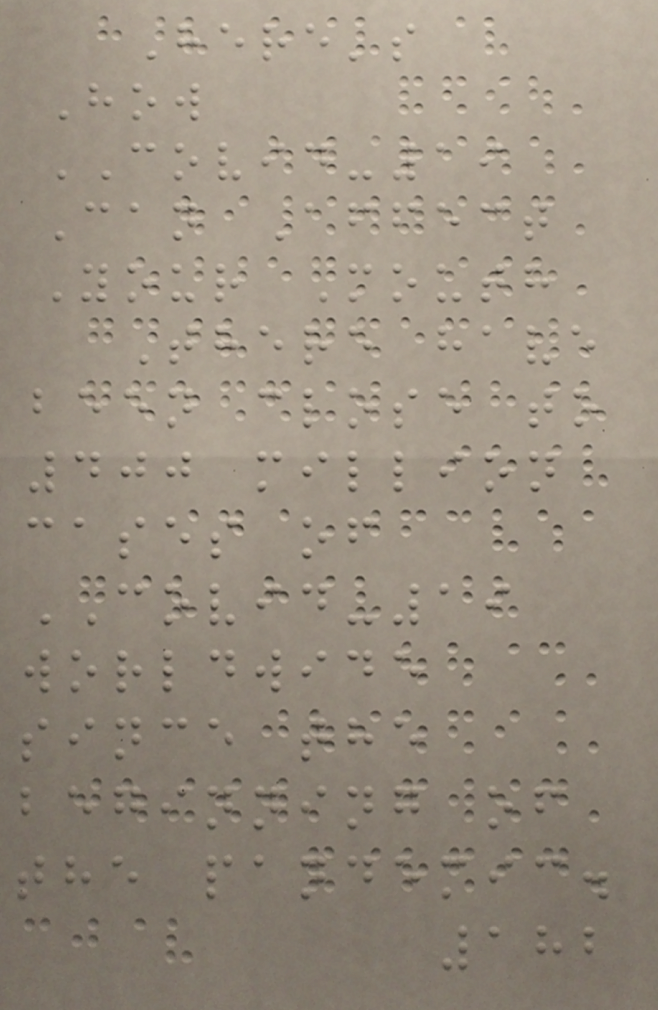Here's
How
COVID-19
Can Affect
Your Mouth
There have
been close to
400 million
cases of
COVID-19
worldwide
since the
beginning of
the pandemic.
182
